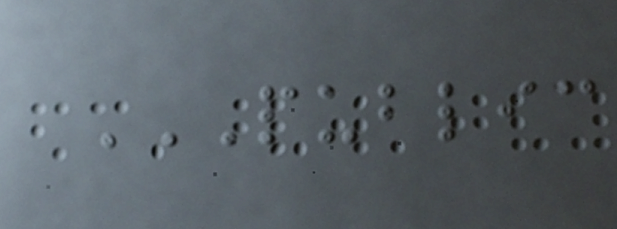PUBLIC
